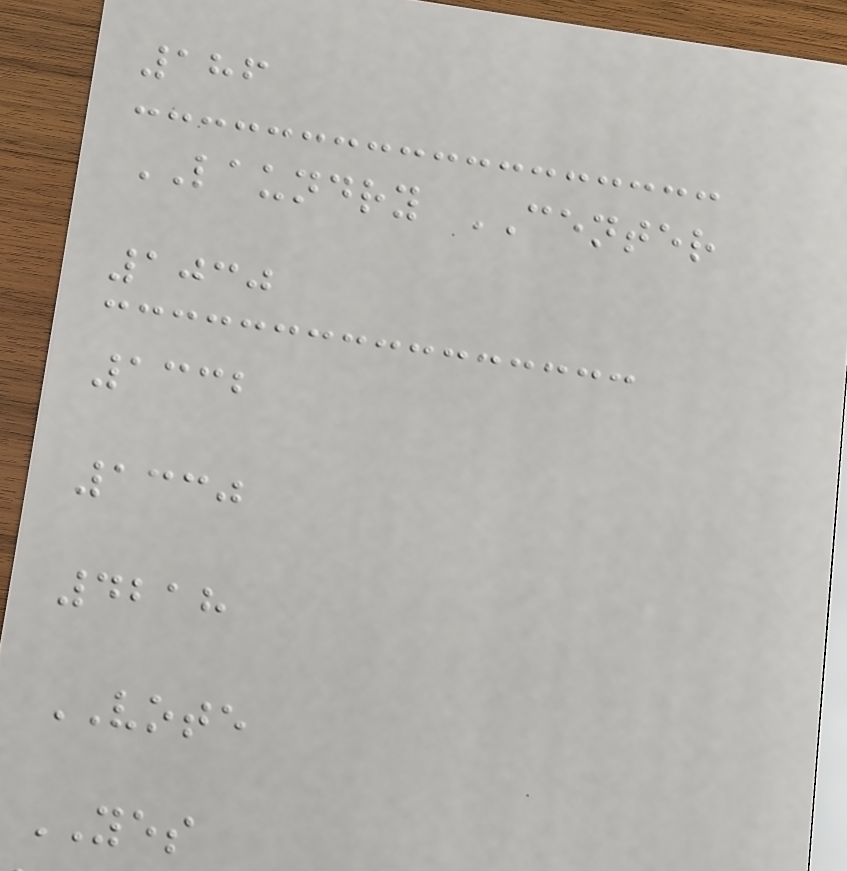186
LAUNDRY CENTER
1030
1332
1330
4218
VOTE
YES
